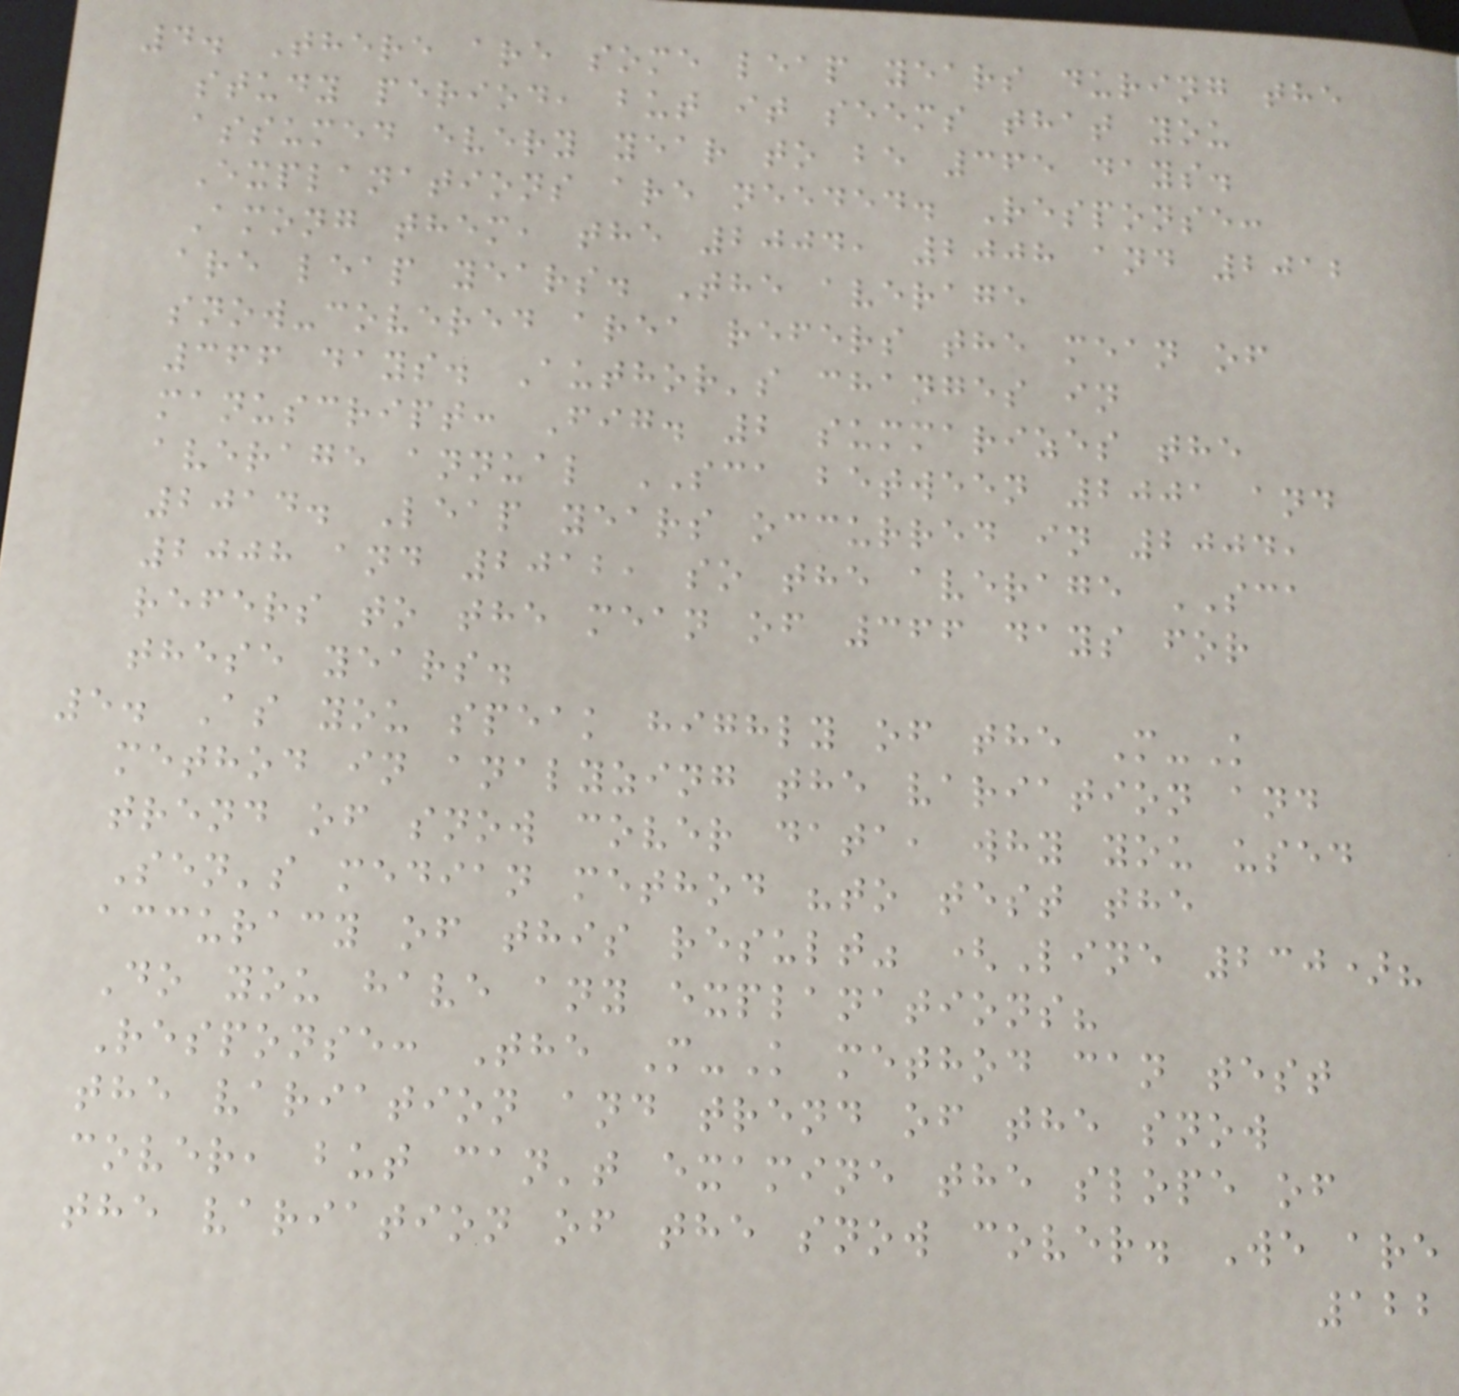4. There are some leap years during the
study period, but it seems that you
assumed every year to be 365 days.
Explanations are needed. Response:
Among them, the 2004, 2008 and 2012
are leap years. The average
snow-covered area refers the mean of
366 days. Author's changes in
manuscript: Fig. 2 summarizes the
average annual SCA between 2001 and
2014. Leap years occurred in 2004,
2008 and 2012, so the average SCA
refers to the mean of 366 days for
these years.
5. As you speak highly of the M-K
method in analyzing the variation and
trend of snow cover data, why you used
Sen's median method "to test the
accuracy of this result" (Line 230)?
Do you have any explanations?
Response: The M-K method can test
the variation and trend of the snow
cover, but can't examine the slope of
the variation of the snow cover. We are
122
